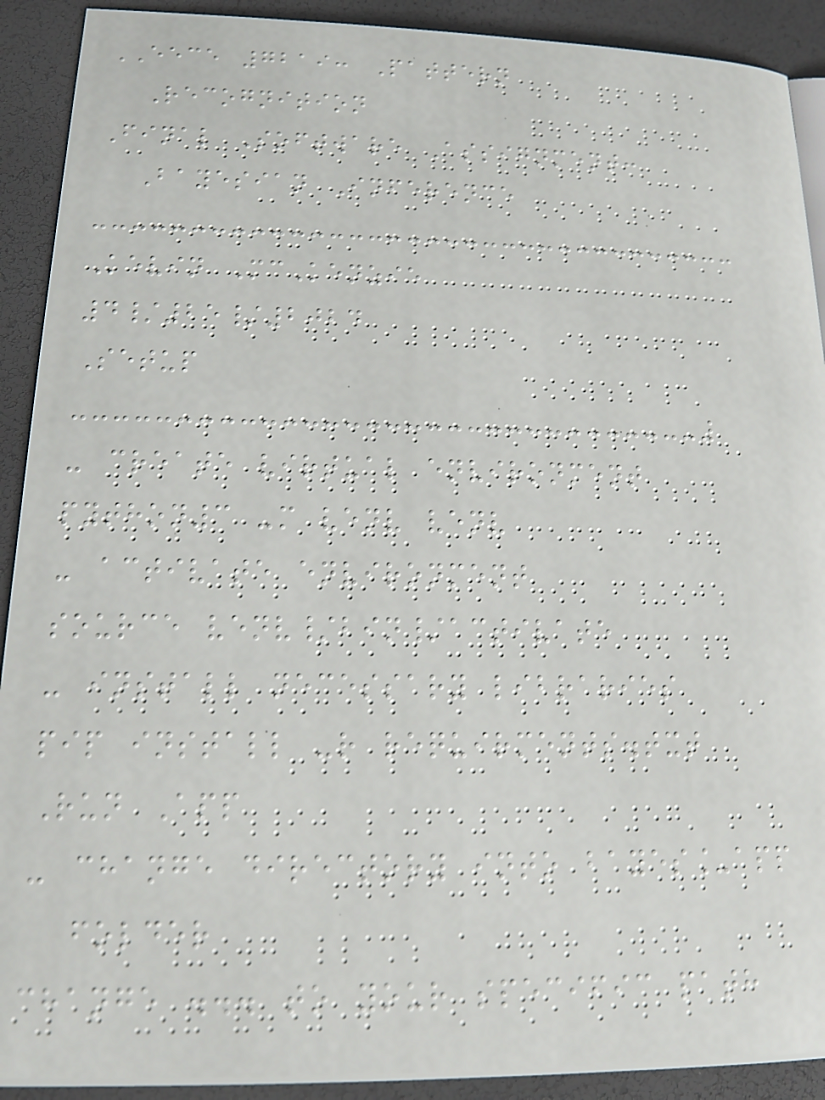EECE 7219: Pattern
Recognition
Final Software Assignment:
Bayesian Inference
Kevin McKenzie
4/25/2024
Setup
- create virtual environment
python3 -m venv venv
- activate environment
source venv/bin/activate
- install necessary libraries
pip install -r requirments.txt
Run App
- change directory into bayes_app
folder
change ... to your specific path
